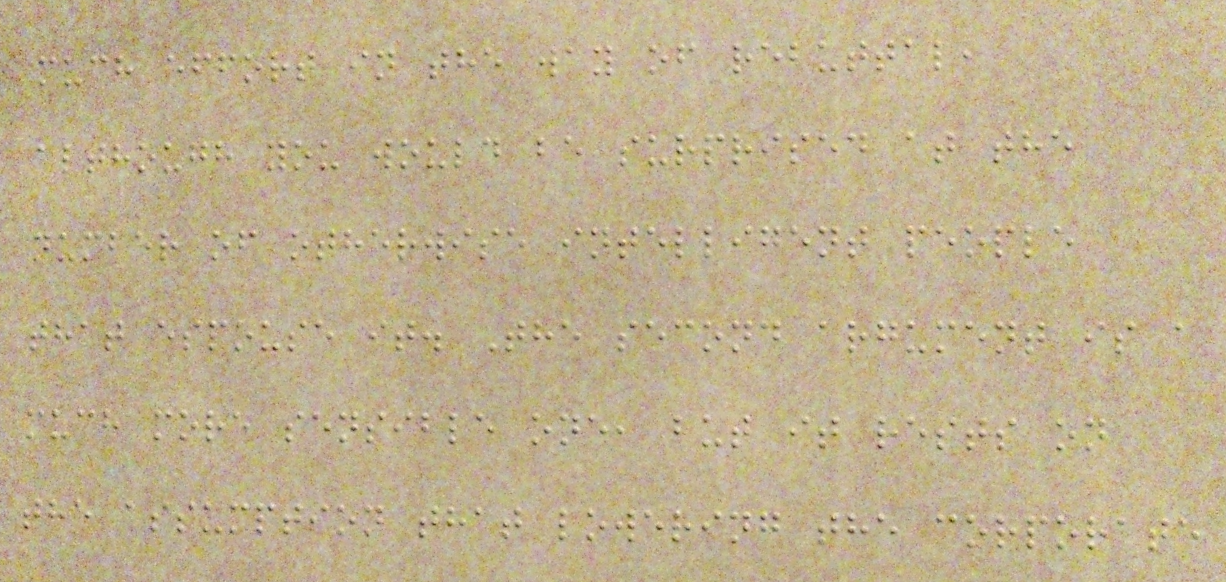much effort in the way of rebuttal,
although you would be surprised at the
number of otherwise intelligent people
that espouse it. The second argument is a
much more sensible one, but it rests on
the assumption that lowering the corporate
